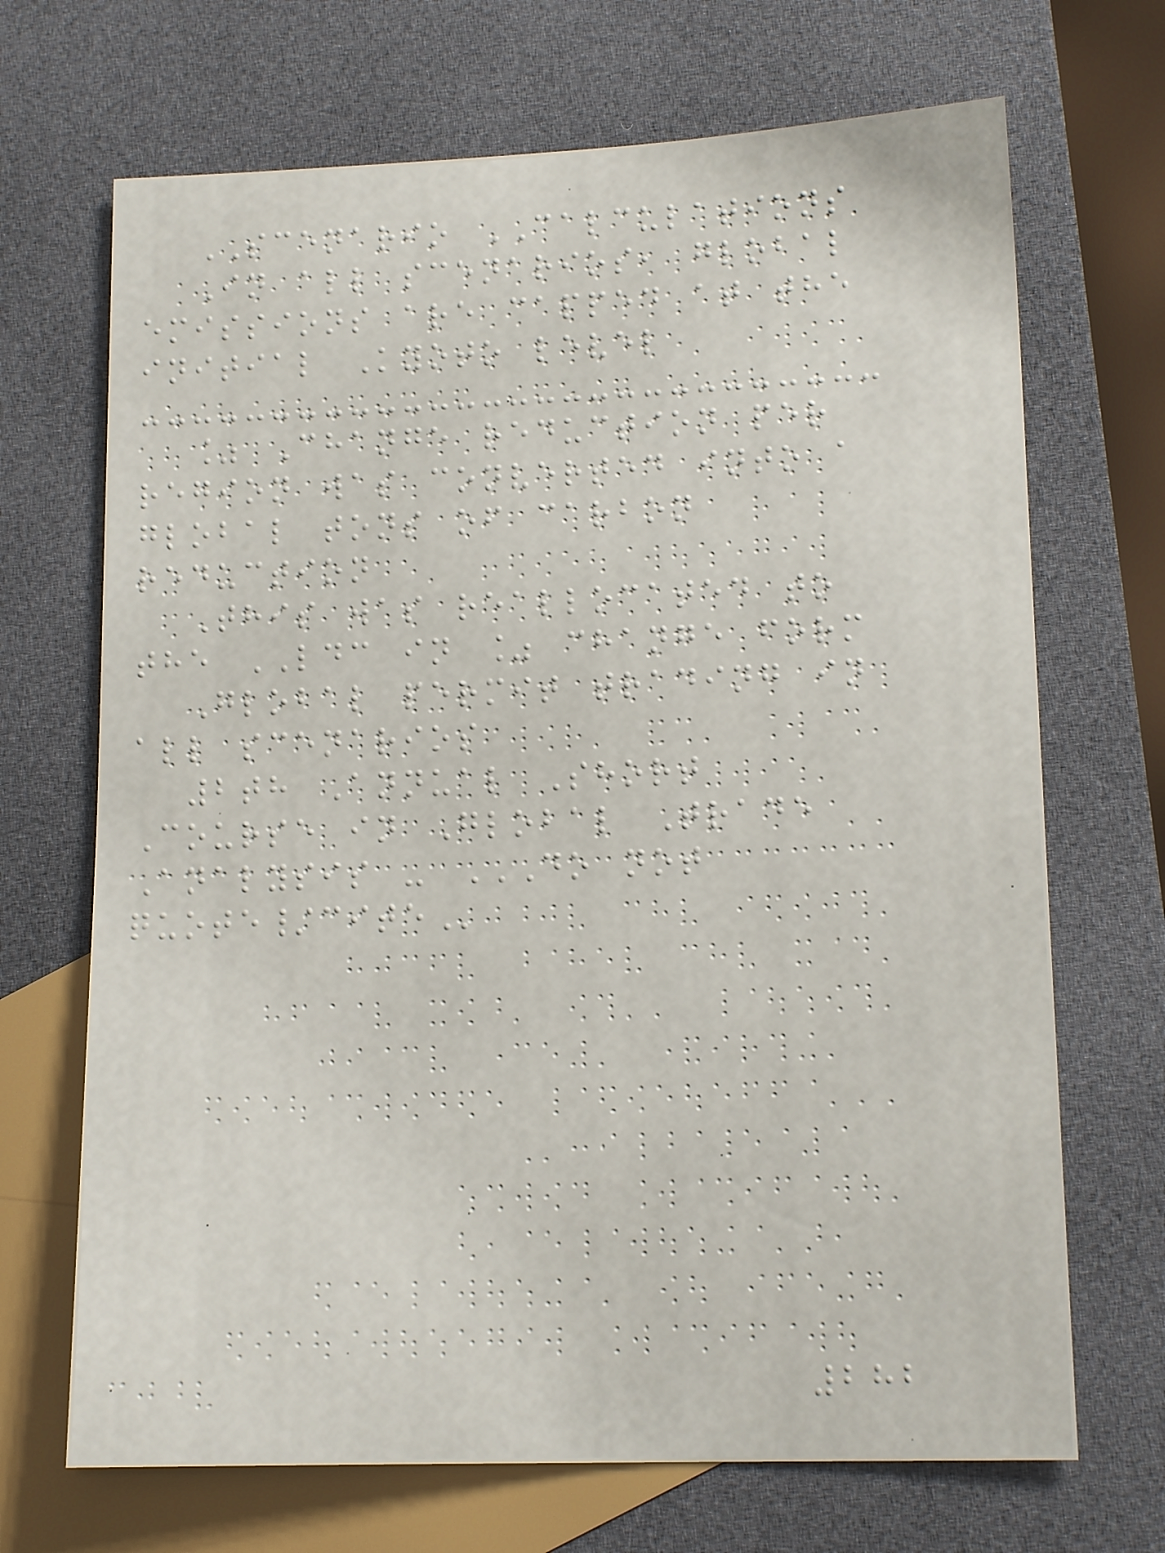SCENARIO CALCULATIONS
In all scenarios, global
emissions are capped at the
initial Kyoto level
% Change reduction per
region was converted into a
global tons of carbon
reduction
This was reallocated to
the LDC in % change form
Global permit trading in
all scenarios
2th Annual Short
Course in Global Trade
Analysis - DO NOT
QUOTE/CITE
282
